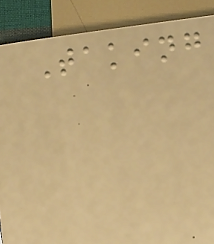Taking
